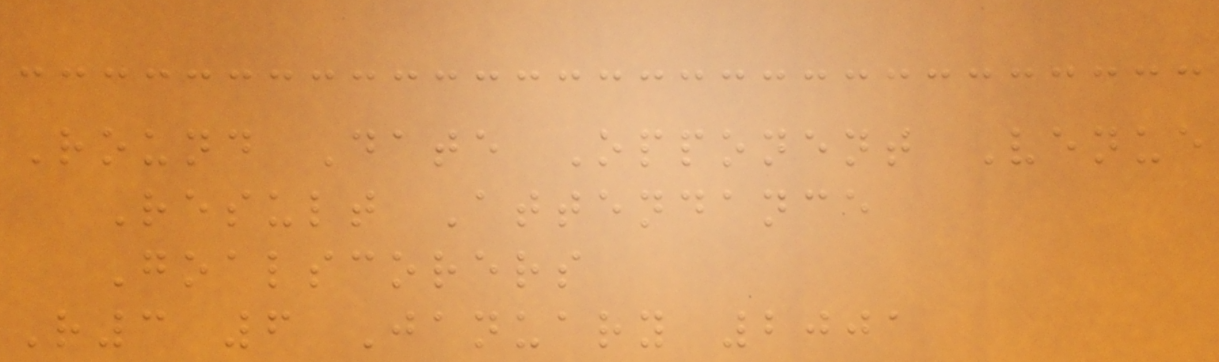Round Date Opponent Venue
Result Attendance
Goalscorers
R3 6 January 2001
